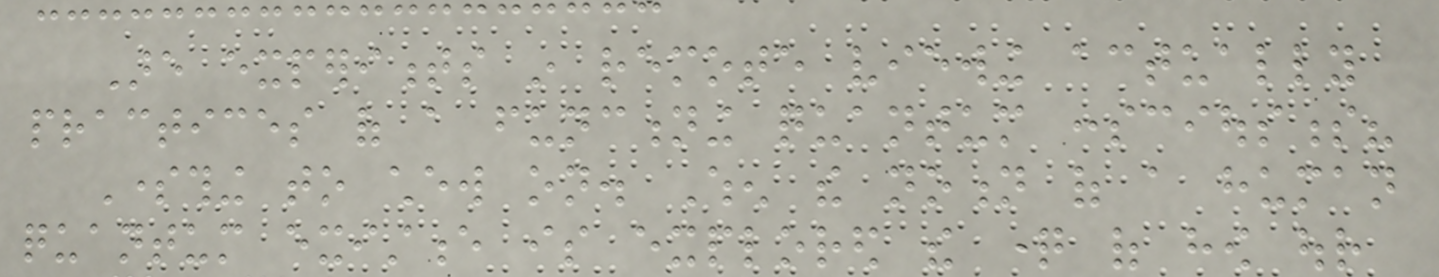Are experiments in remote viewing actually
practices of a functioning quantum consciousness?
Something to chew on. When the notion of a human
quantum existence is explored the question of how our
